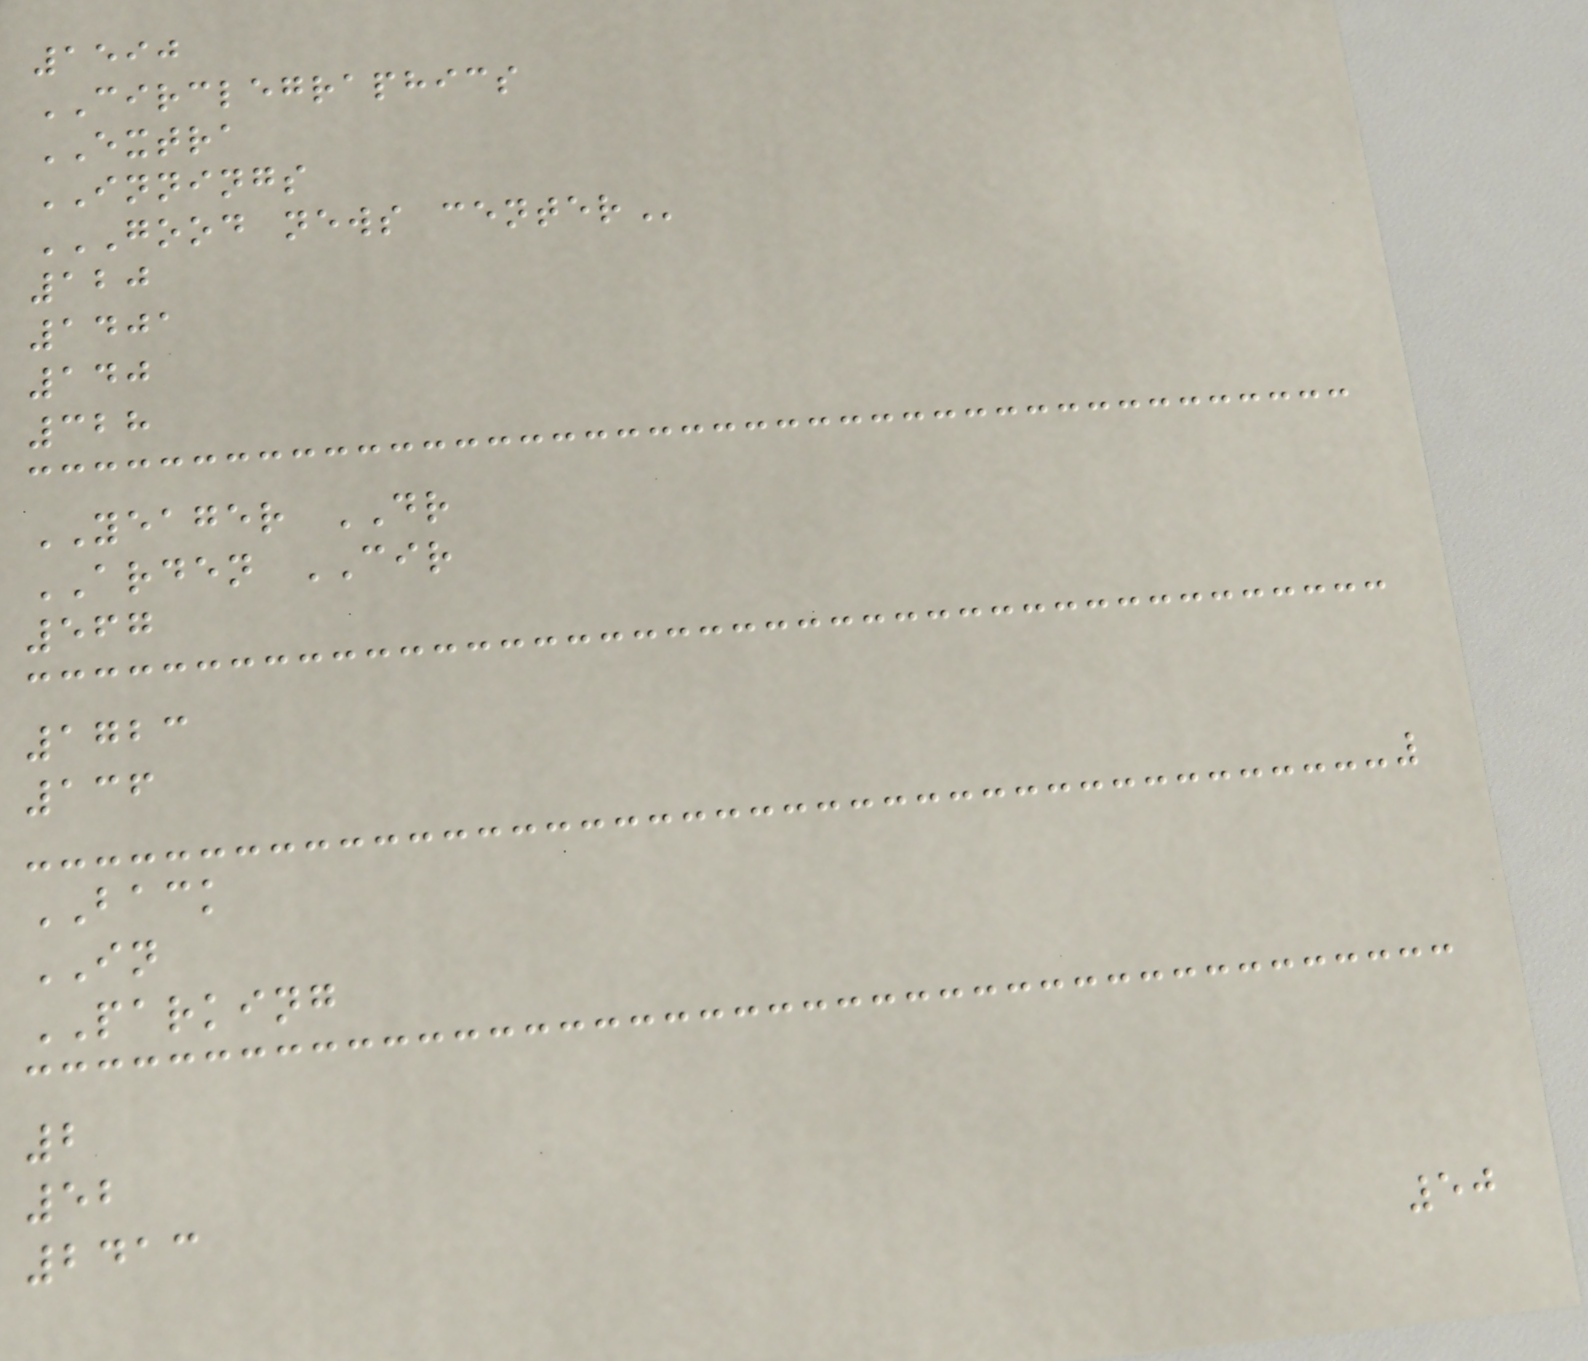1590
CIRCLEGRAPHICS
EXTRA
INNINGS
GOOD NEWS CENTER
120
1401
140
328
YEAGER DR
ARDEN CIR
567
1723
136
BACK
IN
PARKING
2
52
2413
50
